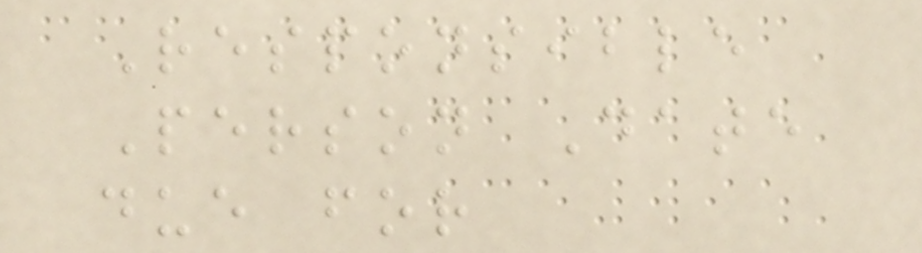Responsible
Person Date
due for
